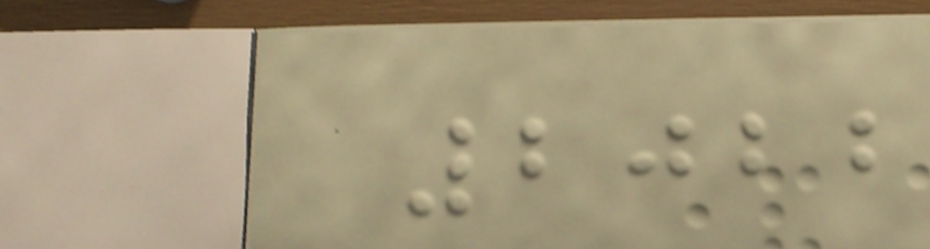2022
